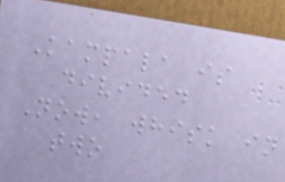Kampala is
divided
Now, whisk in
two
